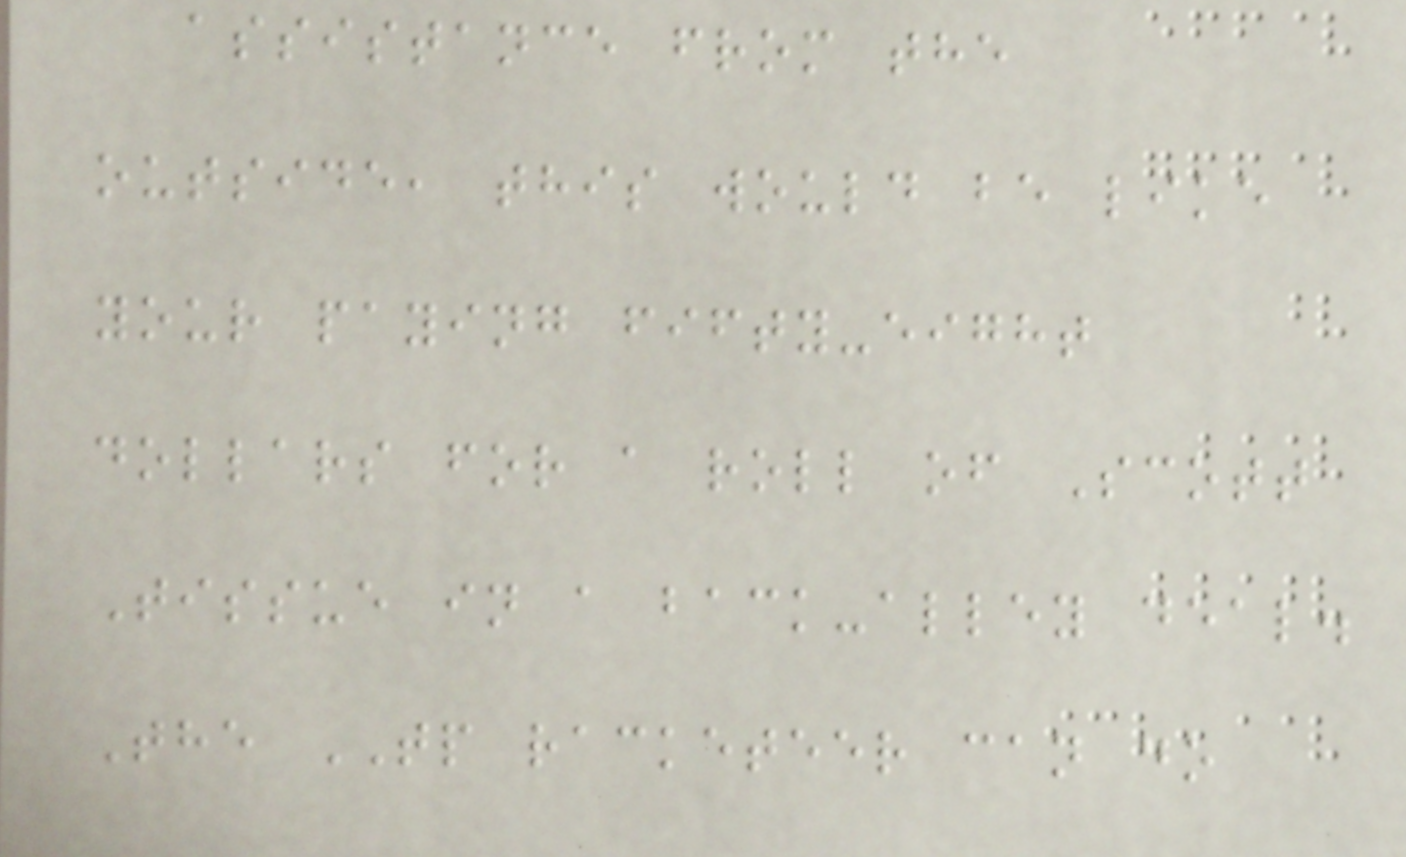assistance from the
outside, this would be like
your paying fifty-eight
dollars for a roll of Scott
Tissue in a back-alley deal.
The TP racketeer can do
